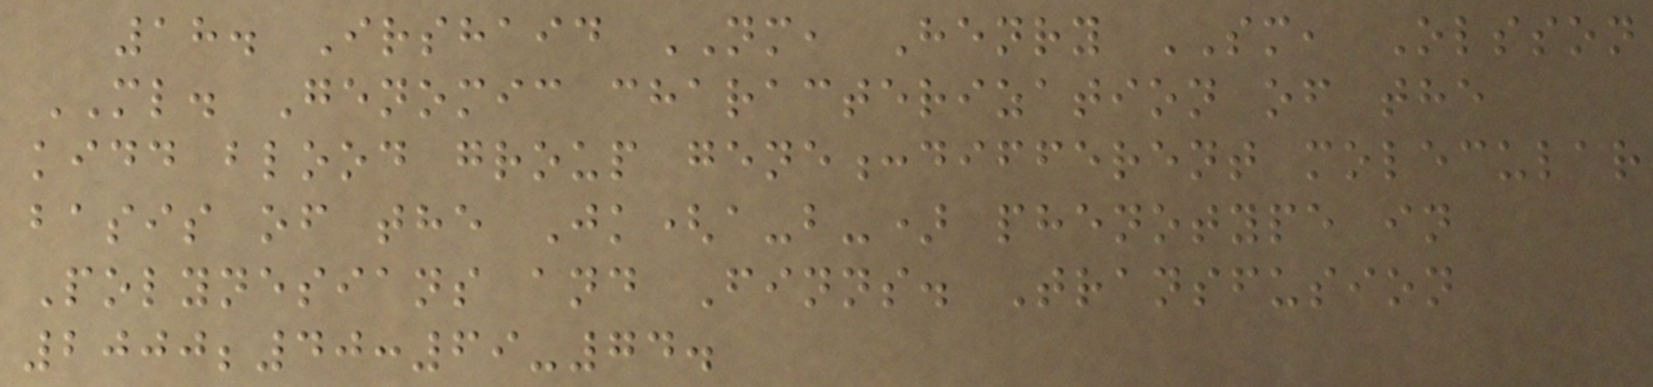18. Irshaid NM, Henry SM, Olsson
ML. Genomic characterization of the
kidd blood group gene:different molecular
basis of the Jk(a-b-) phenotype in
Polynesians and Finns. Transfusion
2000;40:69-74.
